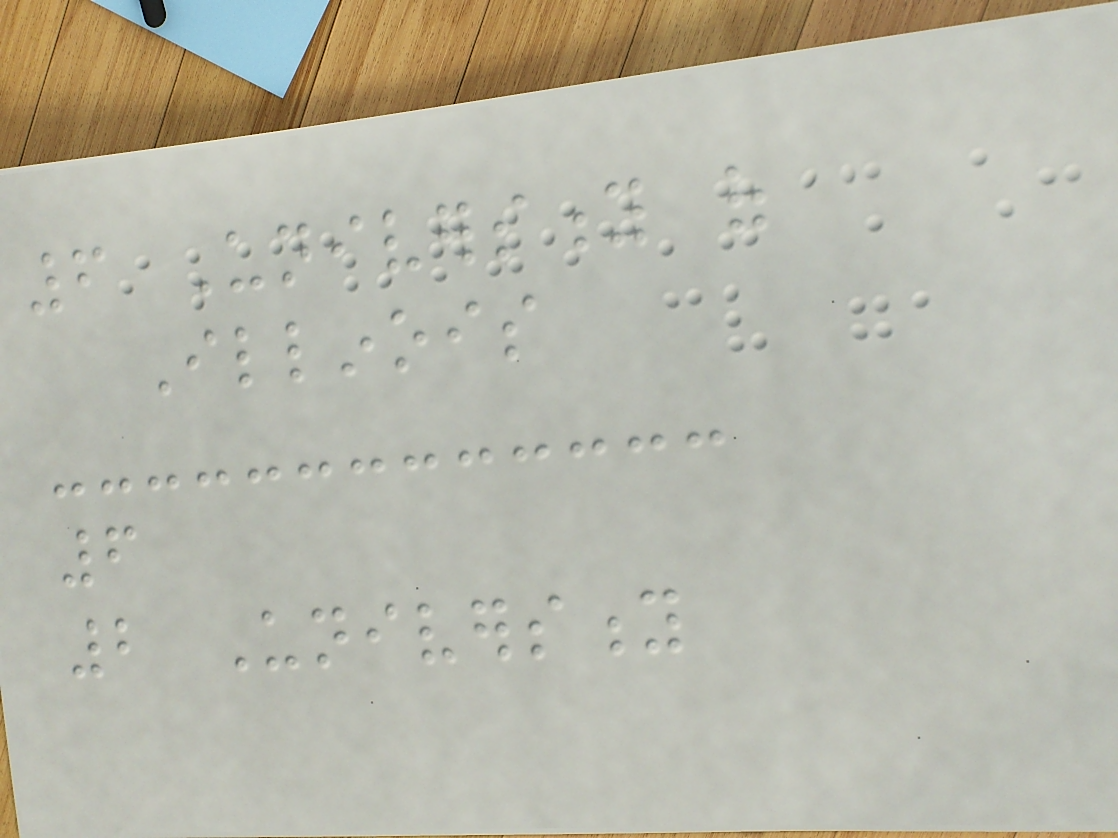6 University of
Illinois
6
2 University
